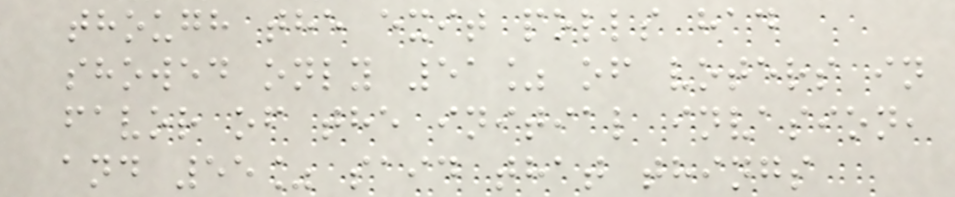though the exit polls had
showed only 51% of voters in
favor of the initial invasion,
and 55% said that things
